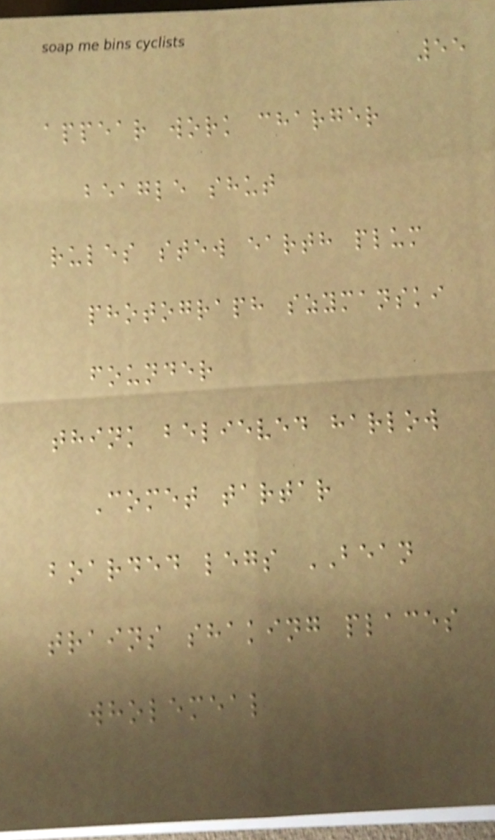55
appear work charger
beagle shut
rules stew earth plum
photograph szymanski
founder
think believed harlow
Comet tartar
boarded legs BEAN
trains shaking places
wholemeal
